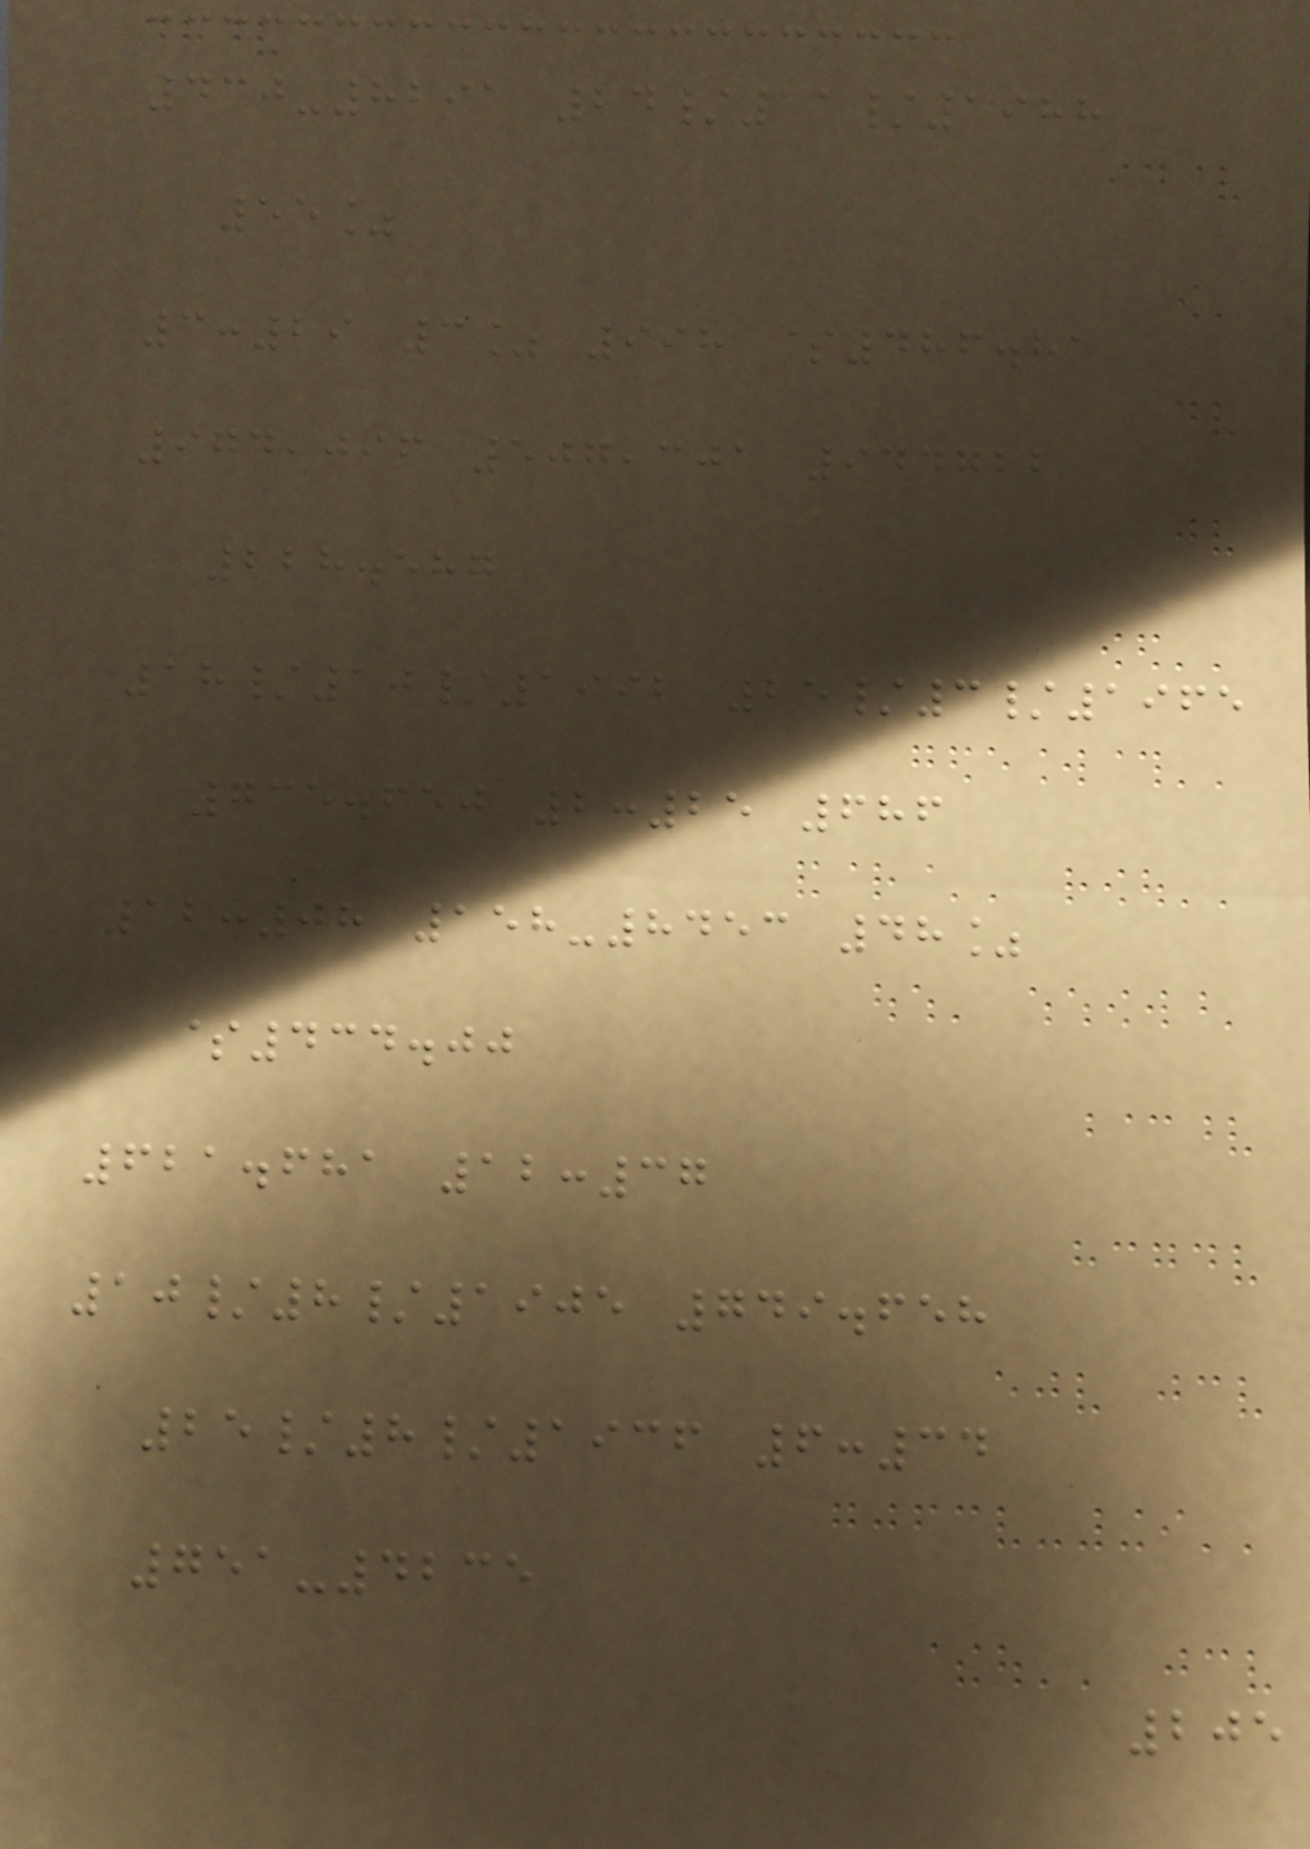430-8291 24/11/1988
55%
3:29 3% 998 $486.81
974,096 507,301 944722
228.587
18/10/1992 25/3/1965
735.650 2:25 686
12:08 158-8453 48%
$434.00
621.681 12:37
10/8/1905 749.658
25/8/1936 6:34
751-4235
205
